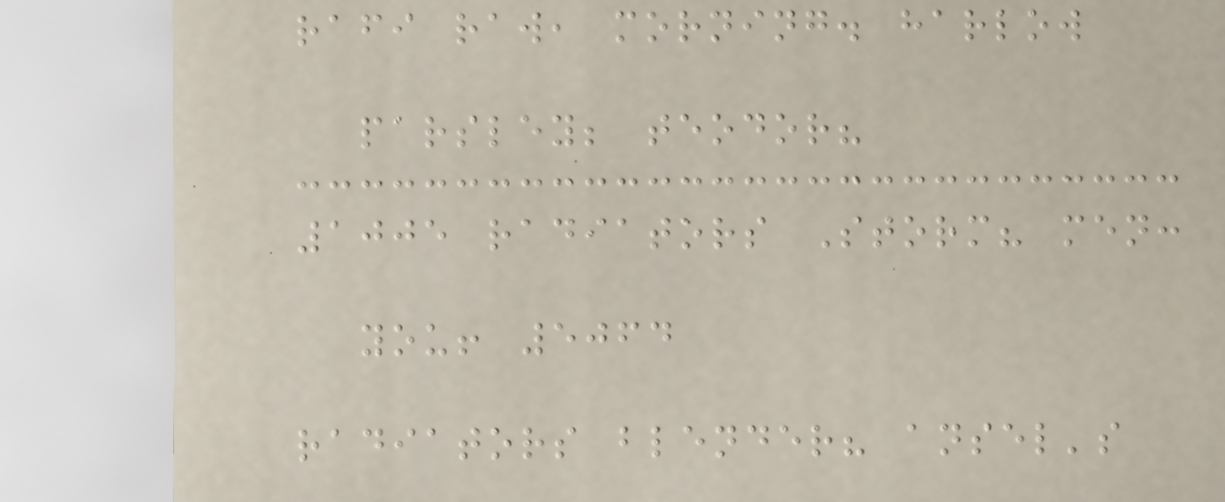rafi raw, morning. harlow
parsley; teodor?
1005 radiators Storm? men:
you! 5064
radiators blender? ansel's
